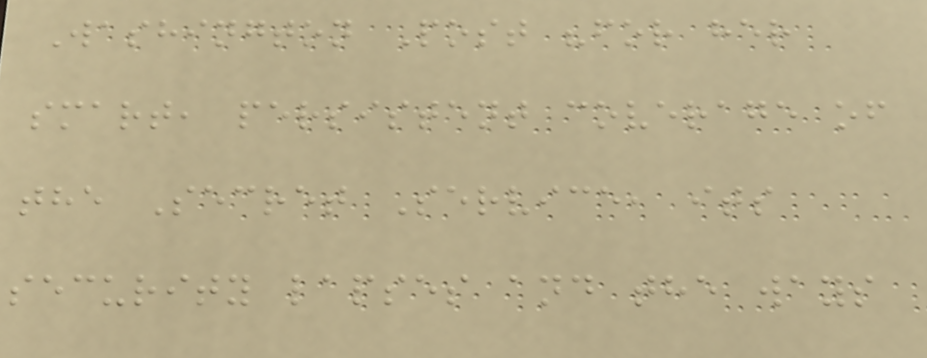Washington Post "for her
smart, persistent coverage of
the Secret Service, its
security lapses and the ways
